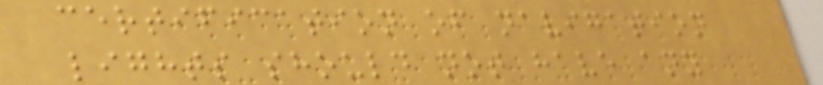certification of navigation
lights should not have any
